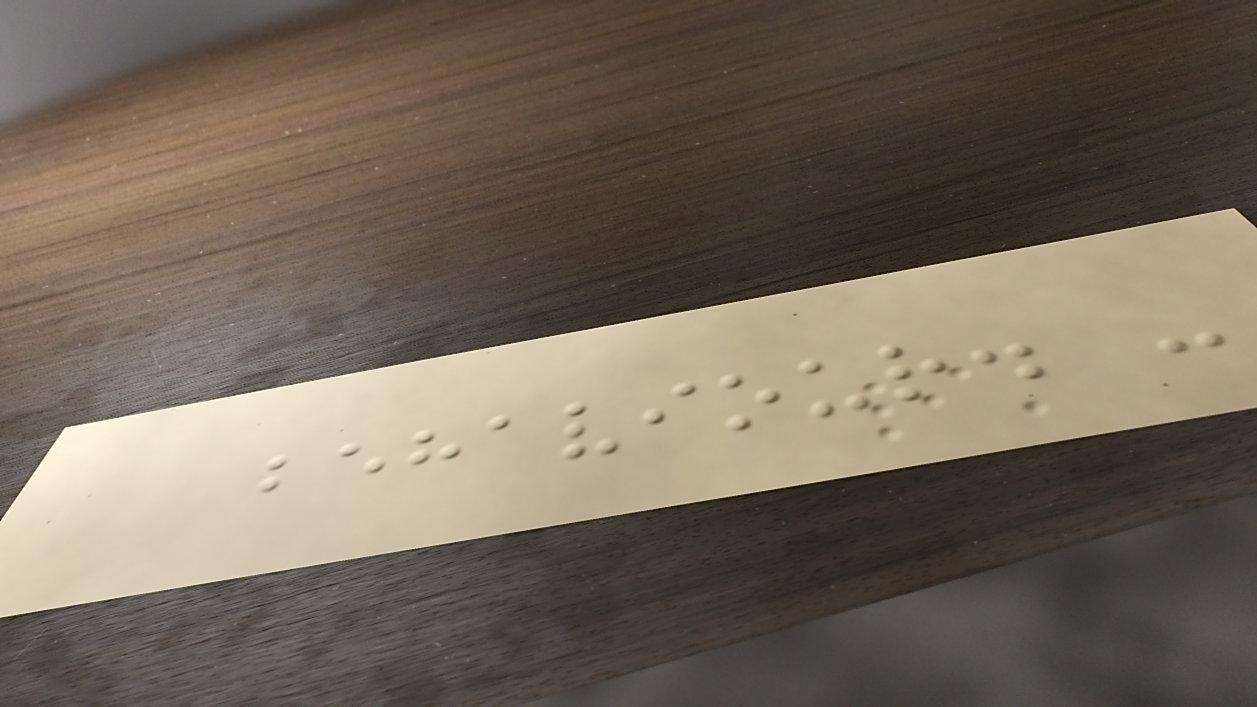behaviour. -
